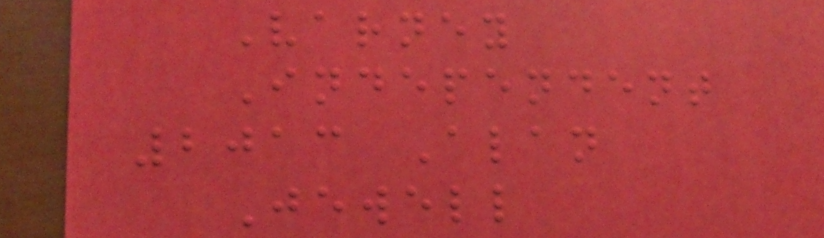Varney
Independent
2013 Alan
Jewell
